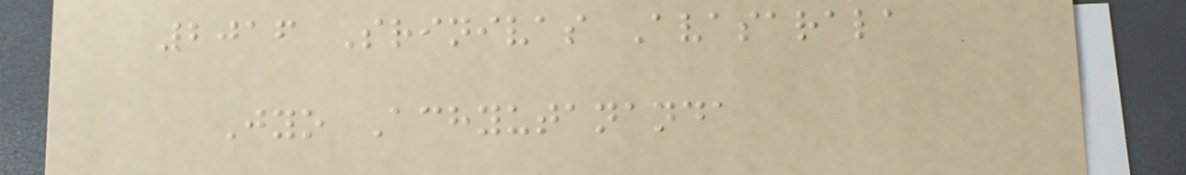2016 Srinivas Avasarala
Jyo Achyutananda
